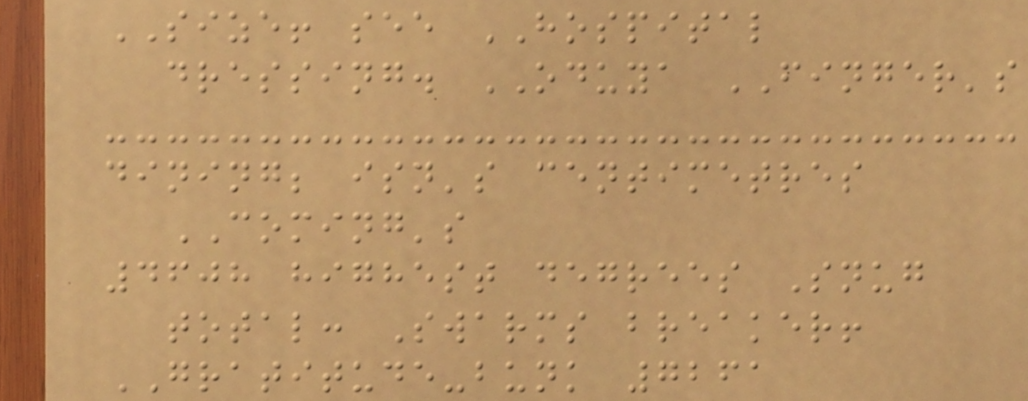SIZE! see HOSPITAL
dressing. ODUYA FINGER's
dining; isn's centimetres
COMING's
4608 highest degrees Snug
total: Swarms breaker!
GRATITUDE-bunk 7261
